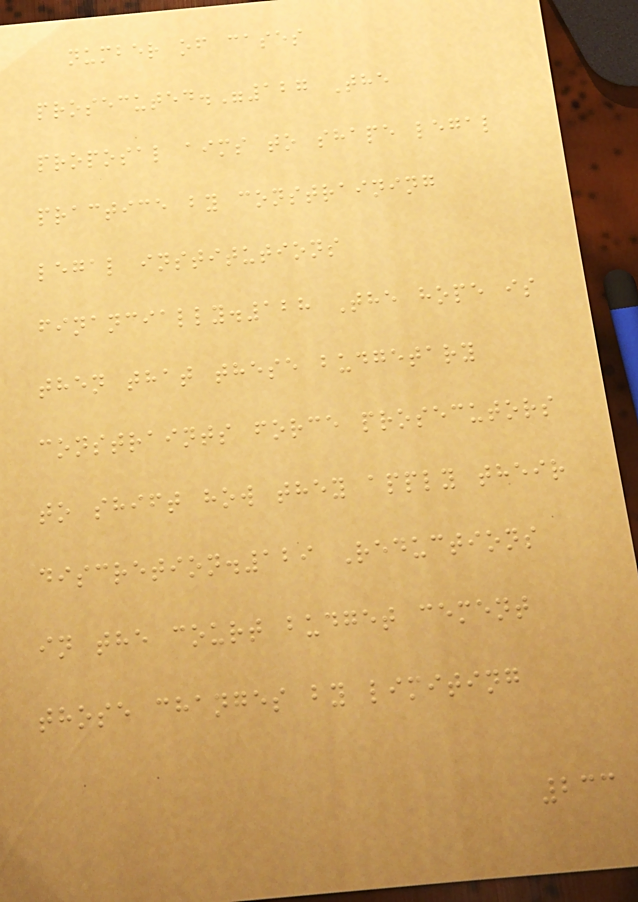number of cases
prosecuted."127 The
proposal aims to shape legal
practice by constraining
legal institutions
financially.128 The hope is
then that these budgetary
constraints force prosecutors
to shift how they apply their
discretion.129 Reductions
in the court budget cement
those changes by limiting
233
